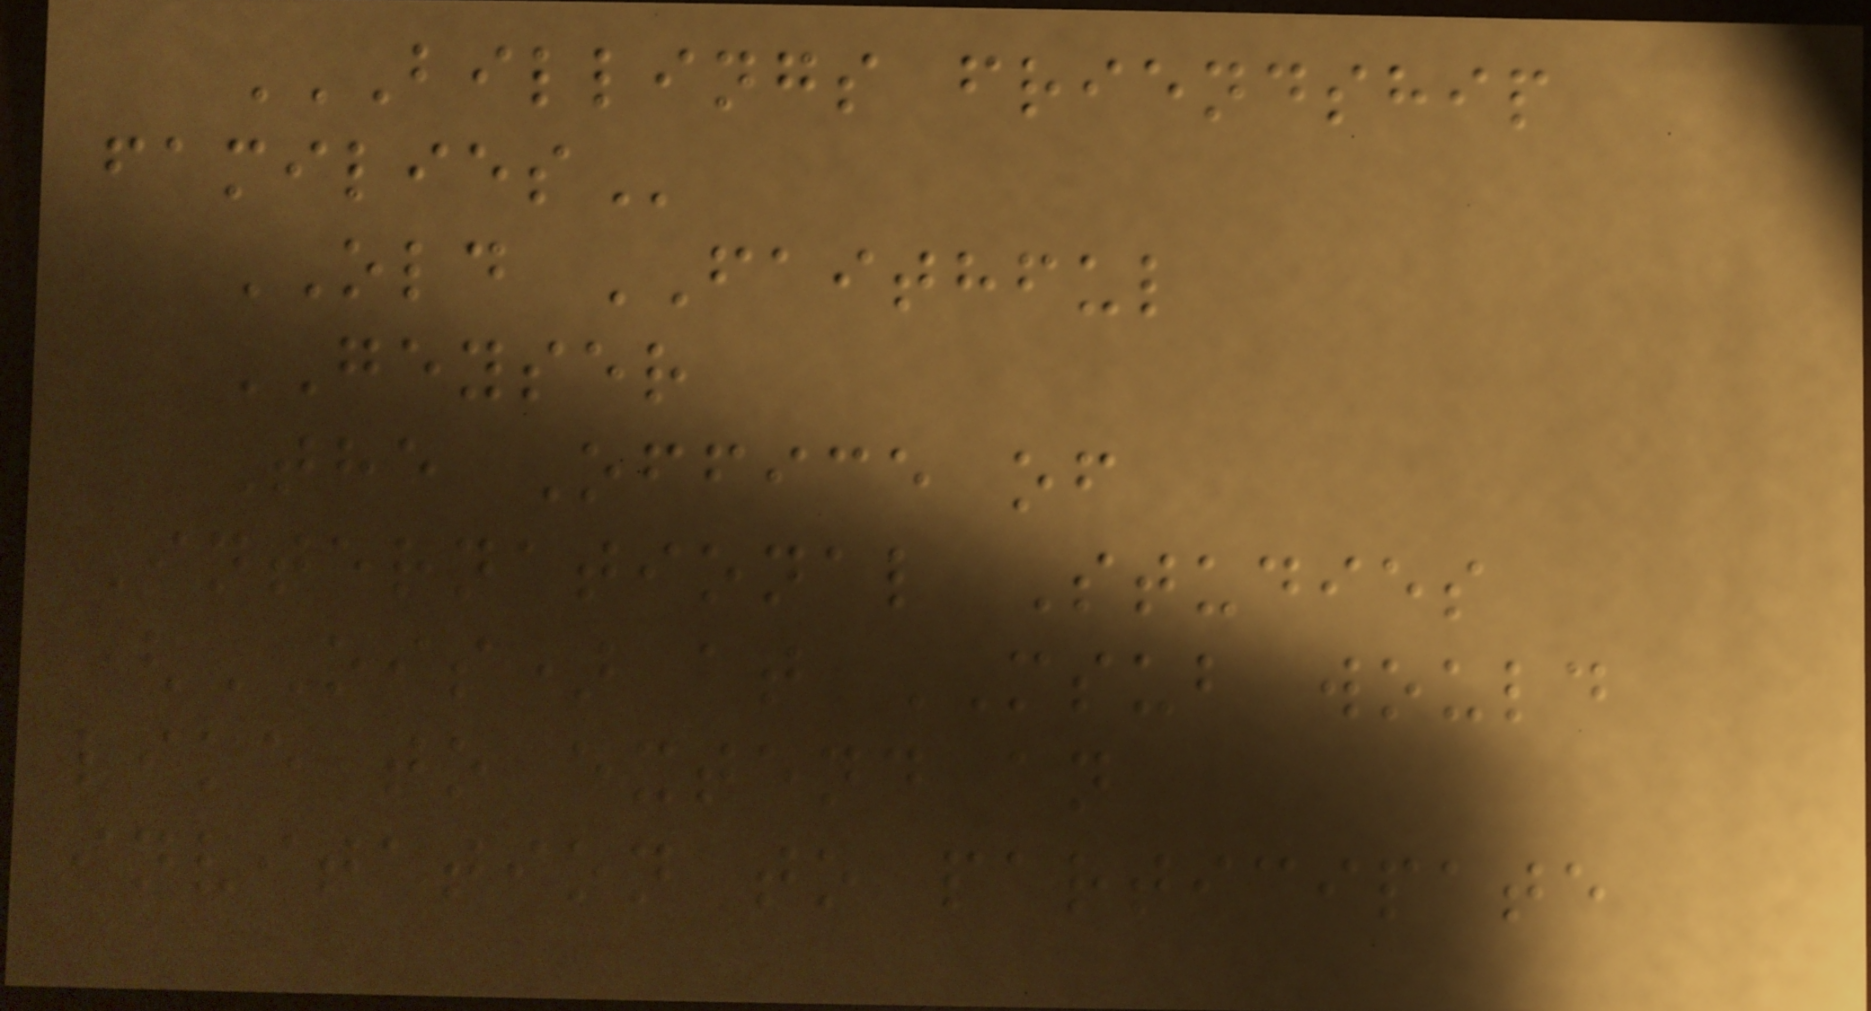BILLINGS FRIENDSHIP
FAMILIES
OLD FAITHFUL
GEYSER
The Office of
International Studies
(OIS) at MSUB would
like to extend an
invitation to participate
